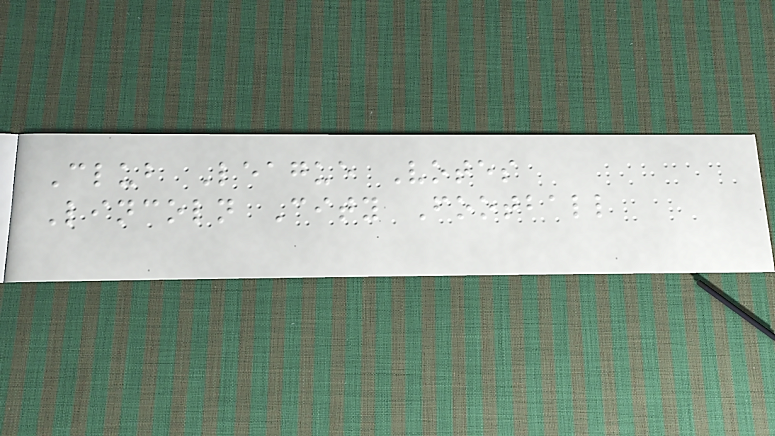Club League Votes
Lincoln City Football
